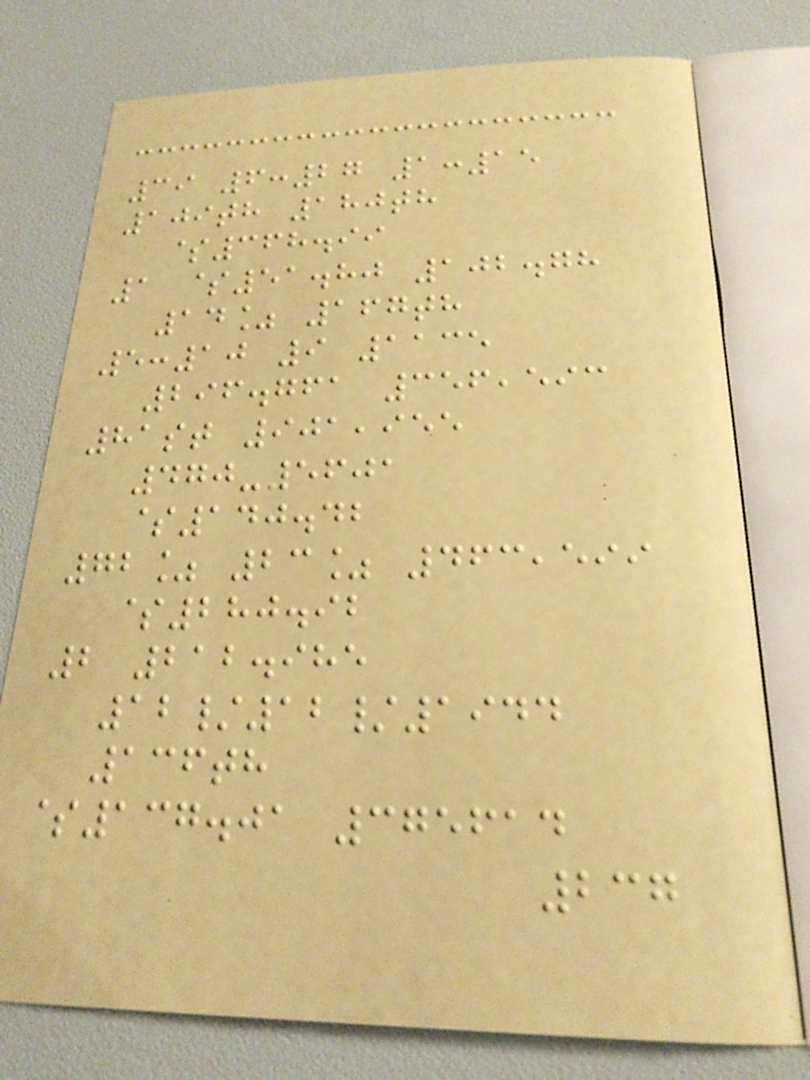39 6:27 1:15
109th 180th
$368.99
1 $51.80 102.78
14% 167th
5:10 9 1135
296.761 356,593
81st 901,955
470-5601
$140.42
72% 23% 463,599
$280.92
2 212.985
12/12/1944
136th
$137.01 375614
237
